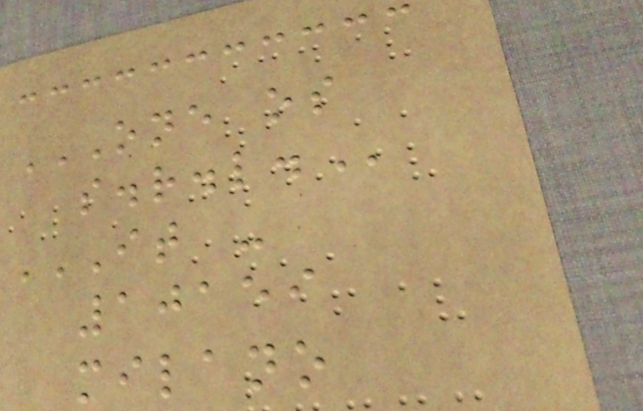ONE OS
S.R.L.
IT -
10159
MILANO
